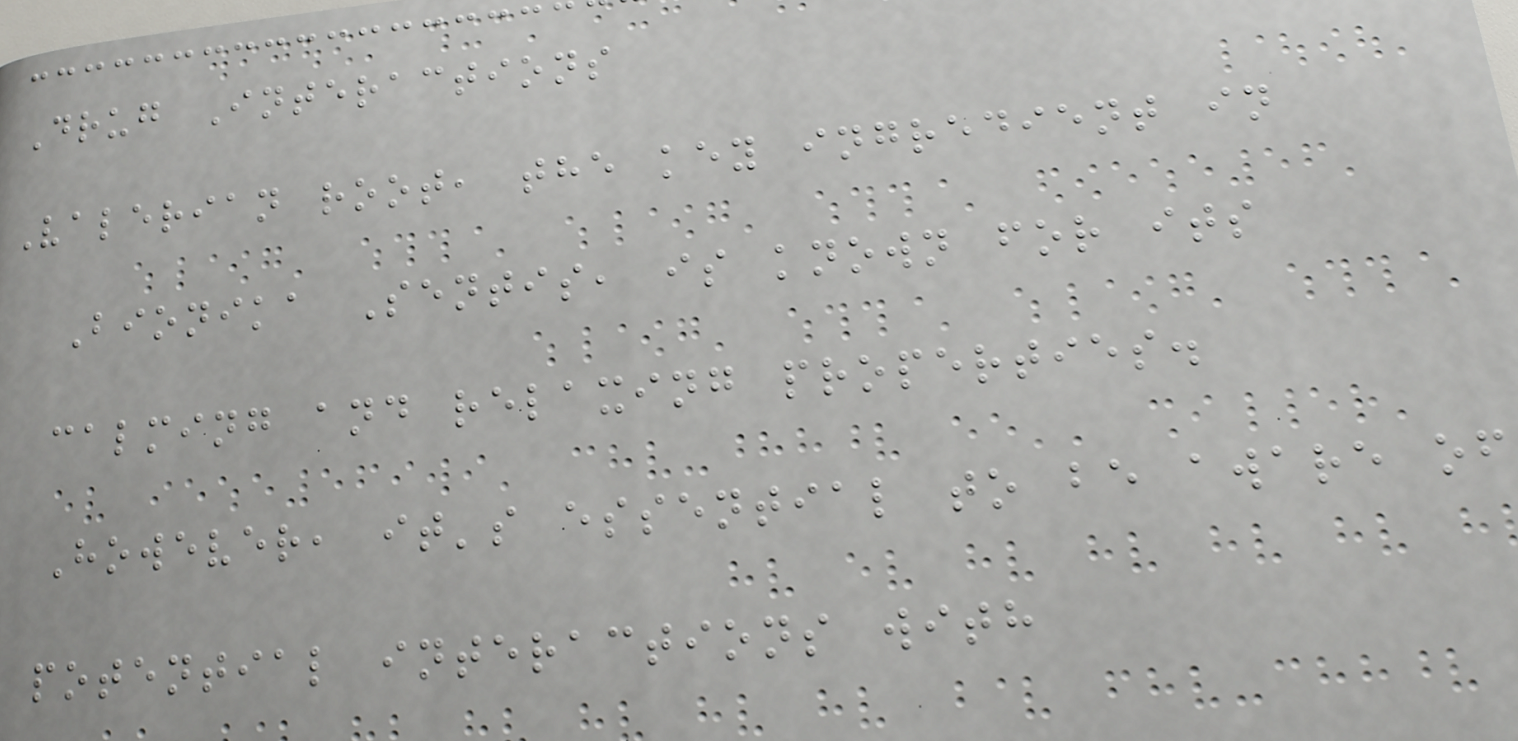Drug Interactions
Valerian root, the key ingredient in
Bionika Sentis, is known for its
calming and relaxing properties.
However, it's essential to be aware of
potential interactions with
